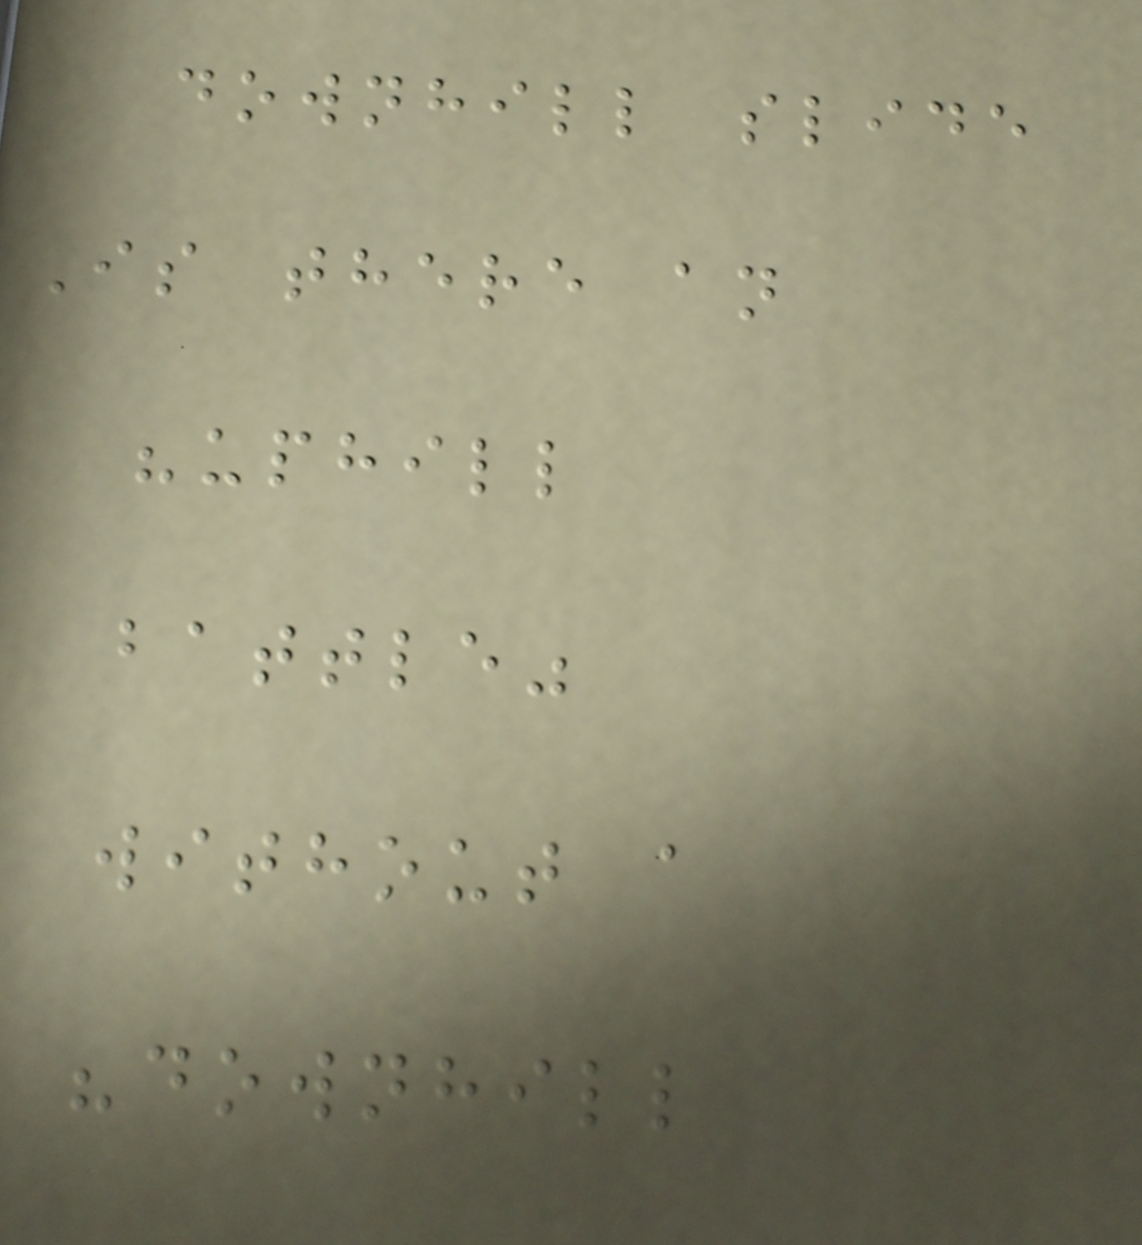downhill slide
Is there an
"uphill
battle"
without a
"downhill
